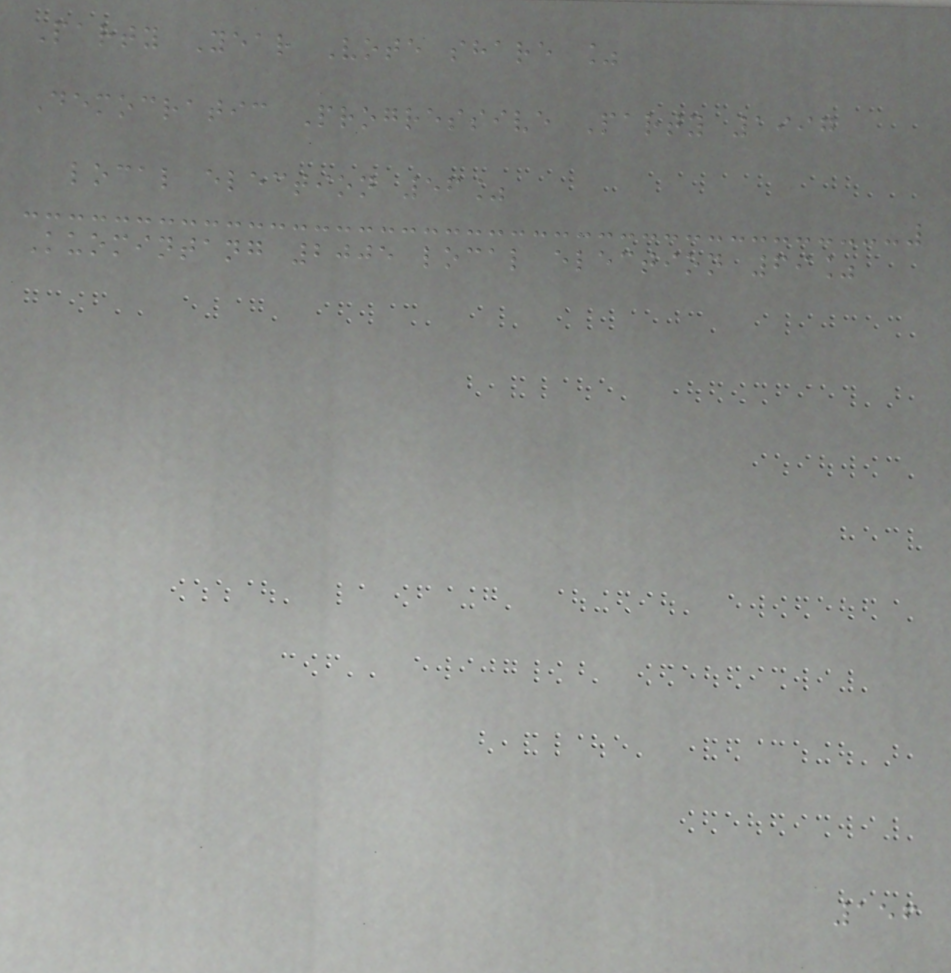Party Year Vote share %
Democratic Progressive Party 1997
local election 56%
Kuomintang 2005 local election 69%
156
